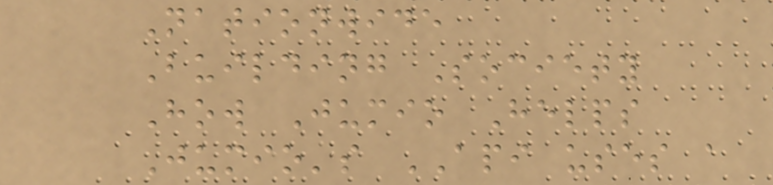Nationwide
Building Society
How Jumio Helps
Jumio's API uses a
